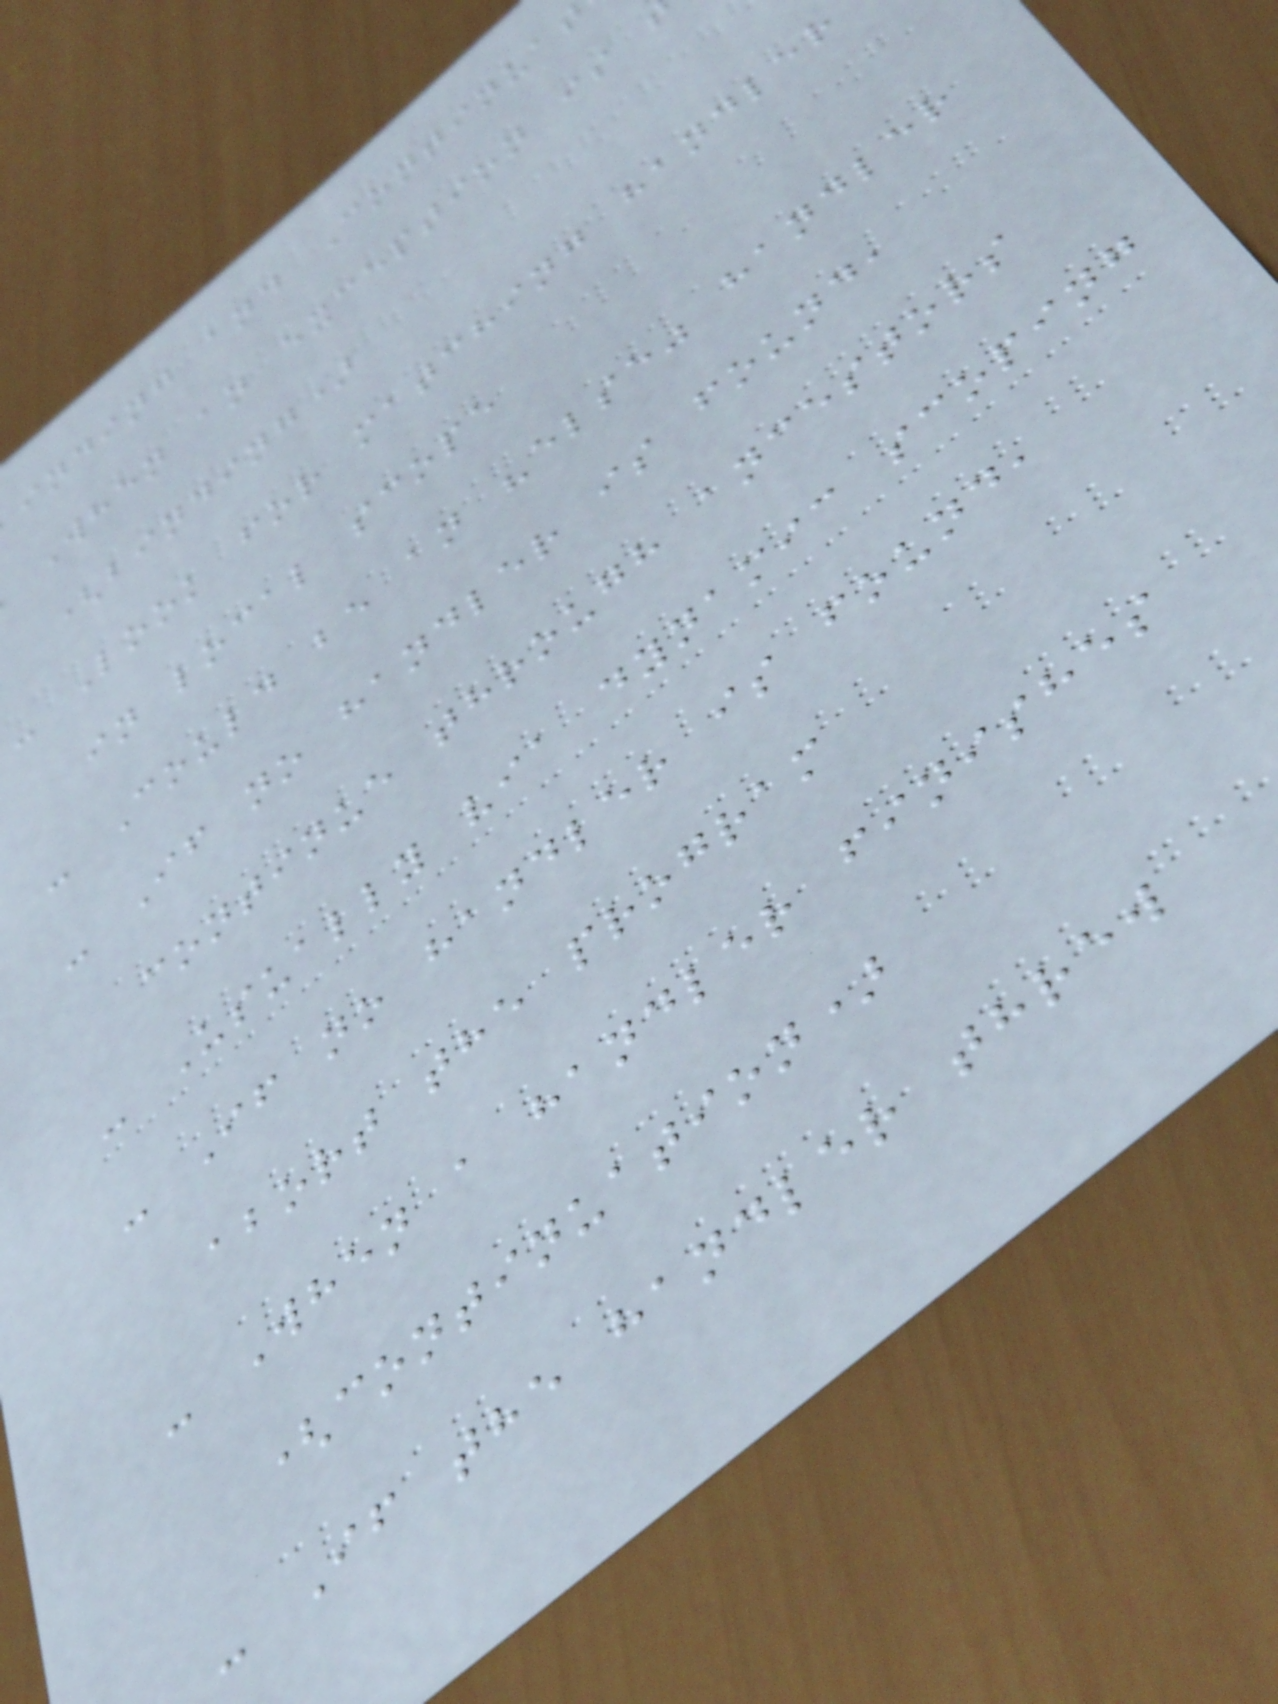inding and Continuat
When an exception is
(binding)
- Look for matching handler
in local scope
- Could be an "else" handler
- If no handler is found,
continue through ancestors
- Usually via dynamic scoping
- If no handler is found,
abort the program
- When a handler finishes
(continuation)
- If the handler threw
